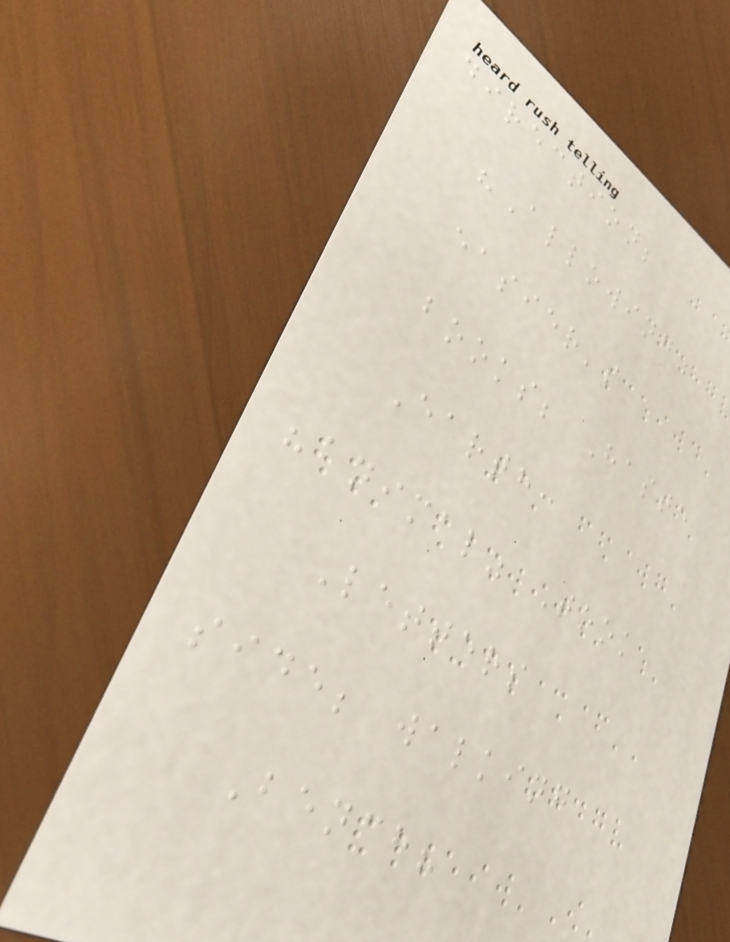direction;
"Allowing"
easier's
books; Haste
Earth:
"animal" Took
Letters
side; walking
Bench?
